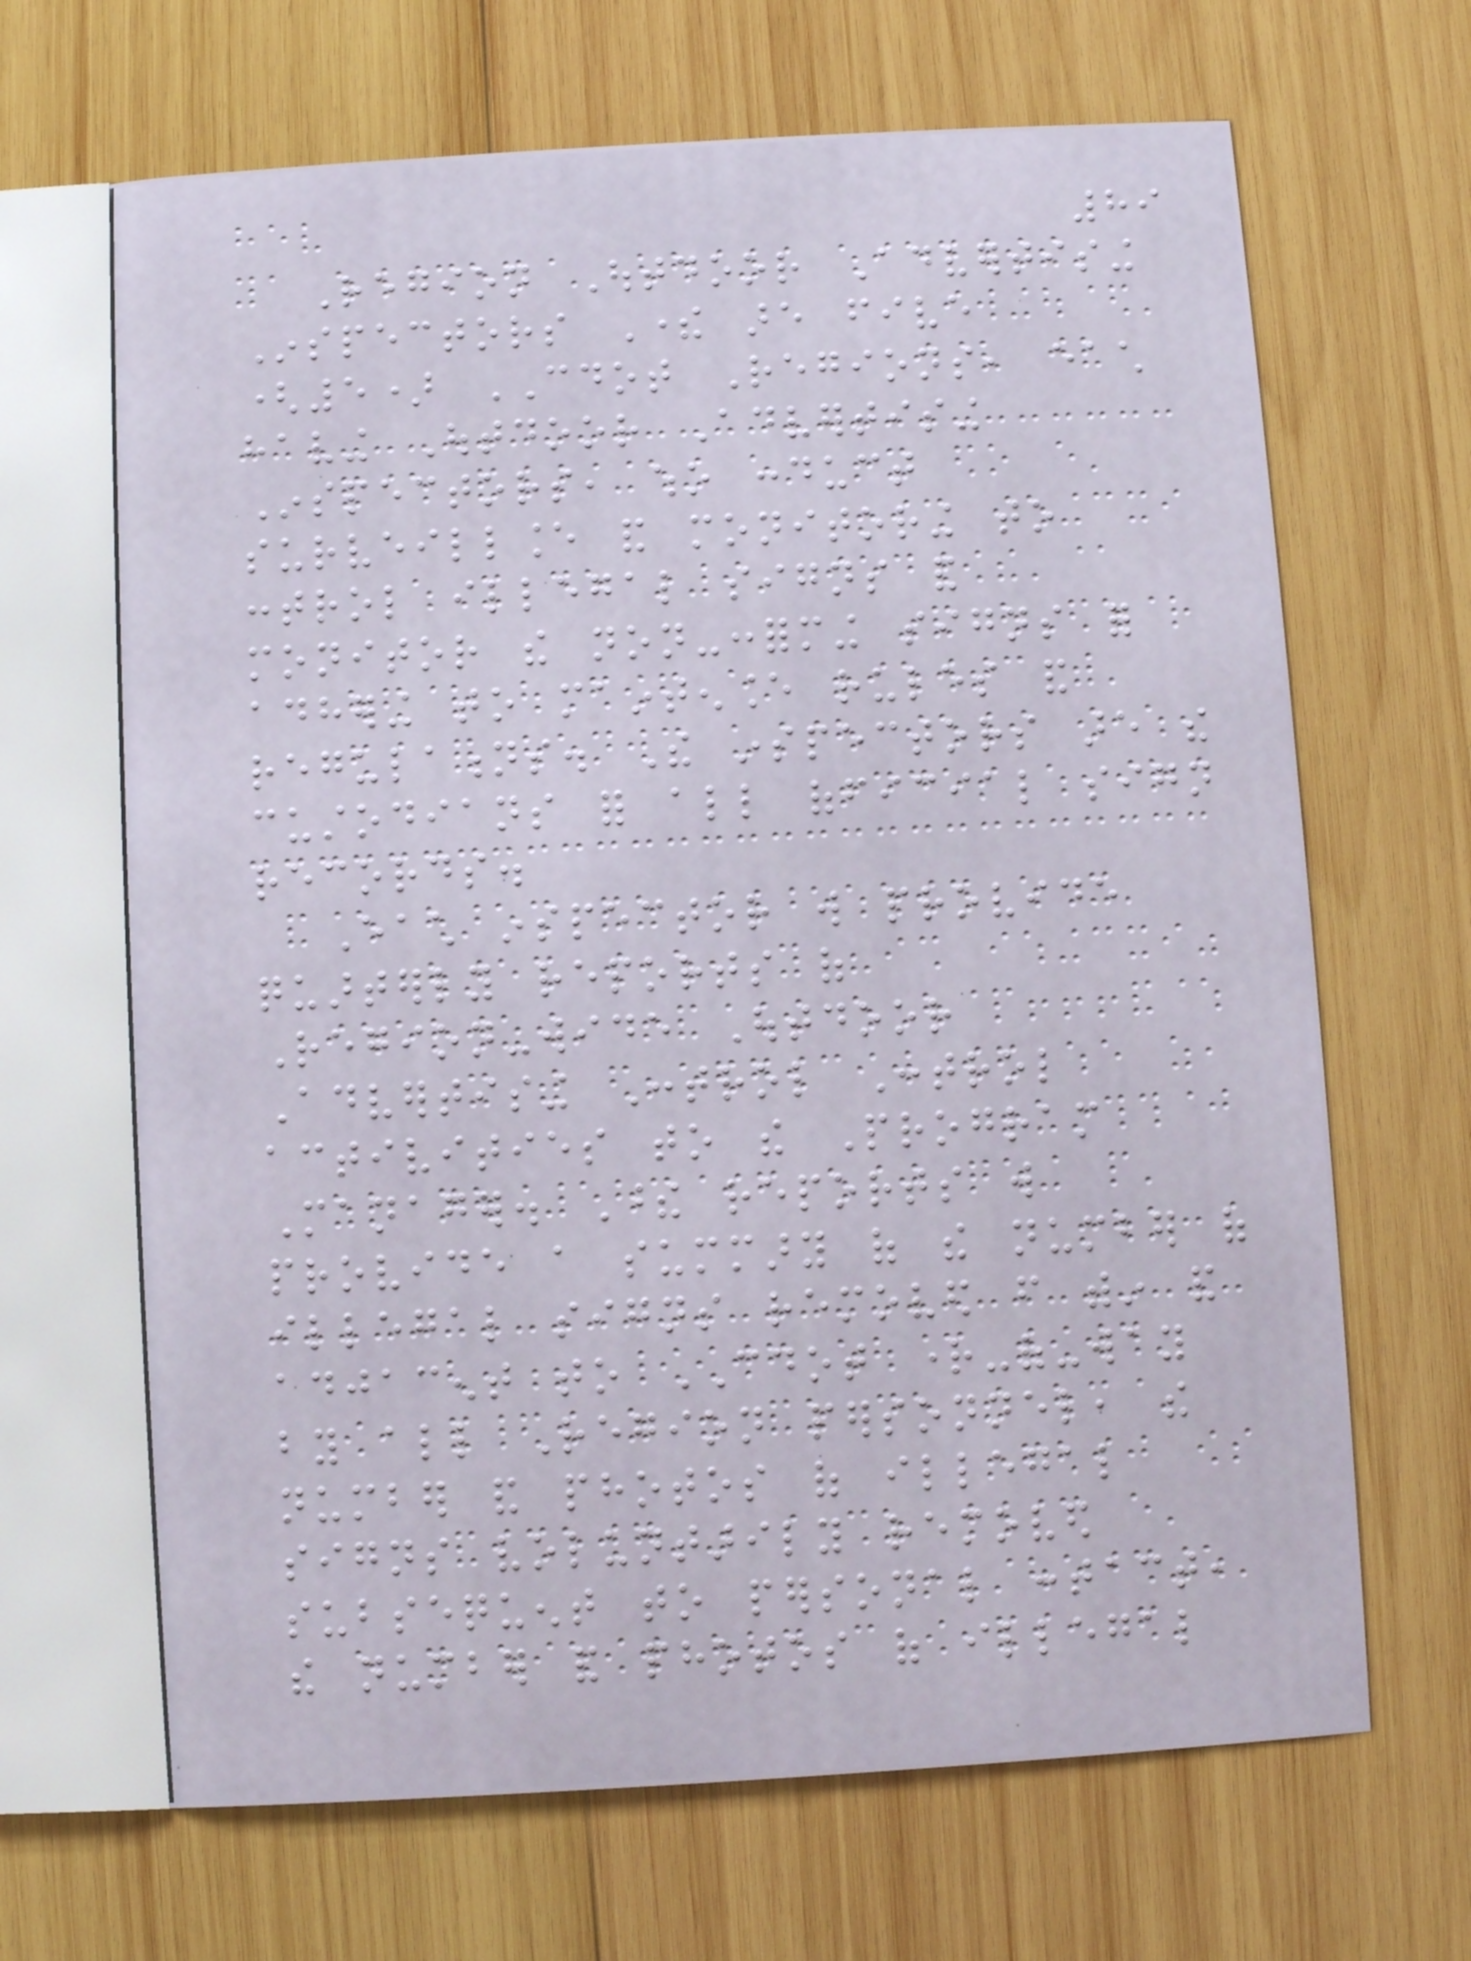89
Region Outdoor Advertising
Inspectors There are five
(5) CDOT Regions, each
having Outdoor Advertising
Inspectors, who conduct
surveillance and monitoring to
control illegal signs and
monitor the non-conforming signs for
adhering to maintenance rules and
regulations. The inspectors are the
custodians for all official sign
records.
Each inspector will provide
quarterly reports of
Region-wide Outdoor
Advertising Control Control
activities to the Program
Manager. These reports will
provide a summary of the number of
illegal signs removed from within and
adjacent to CDOT right-of-way
by all Region personnel, the
number and photos of illegal
signs voluntarily removed
subsequent to personal contact,
the number and photos of illegal
